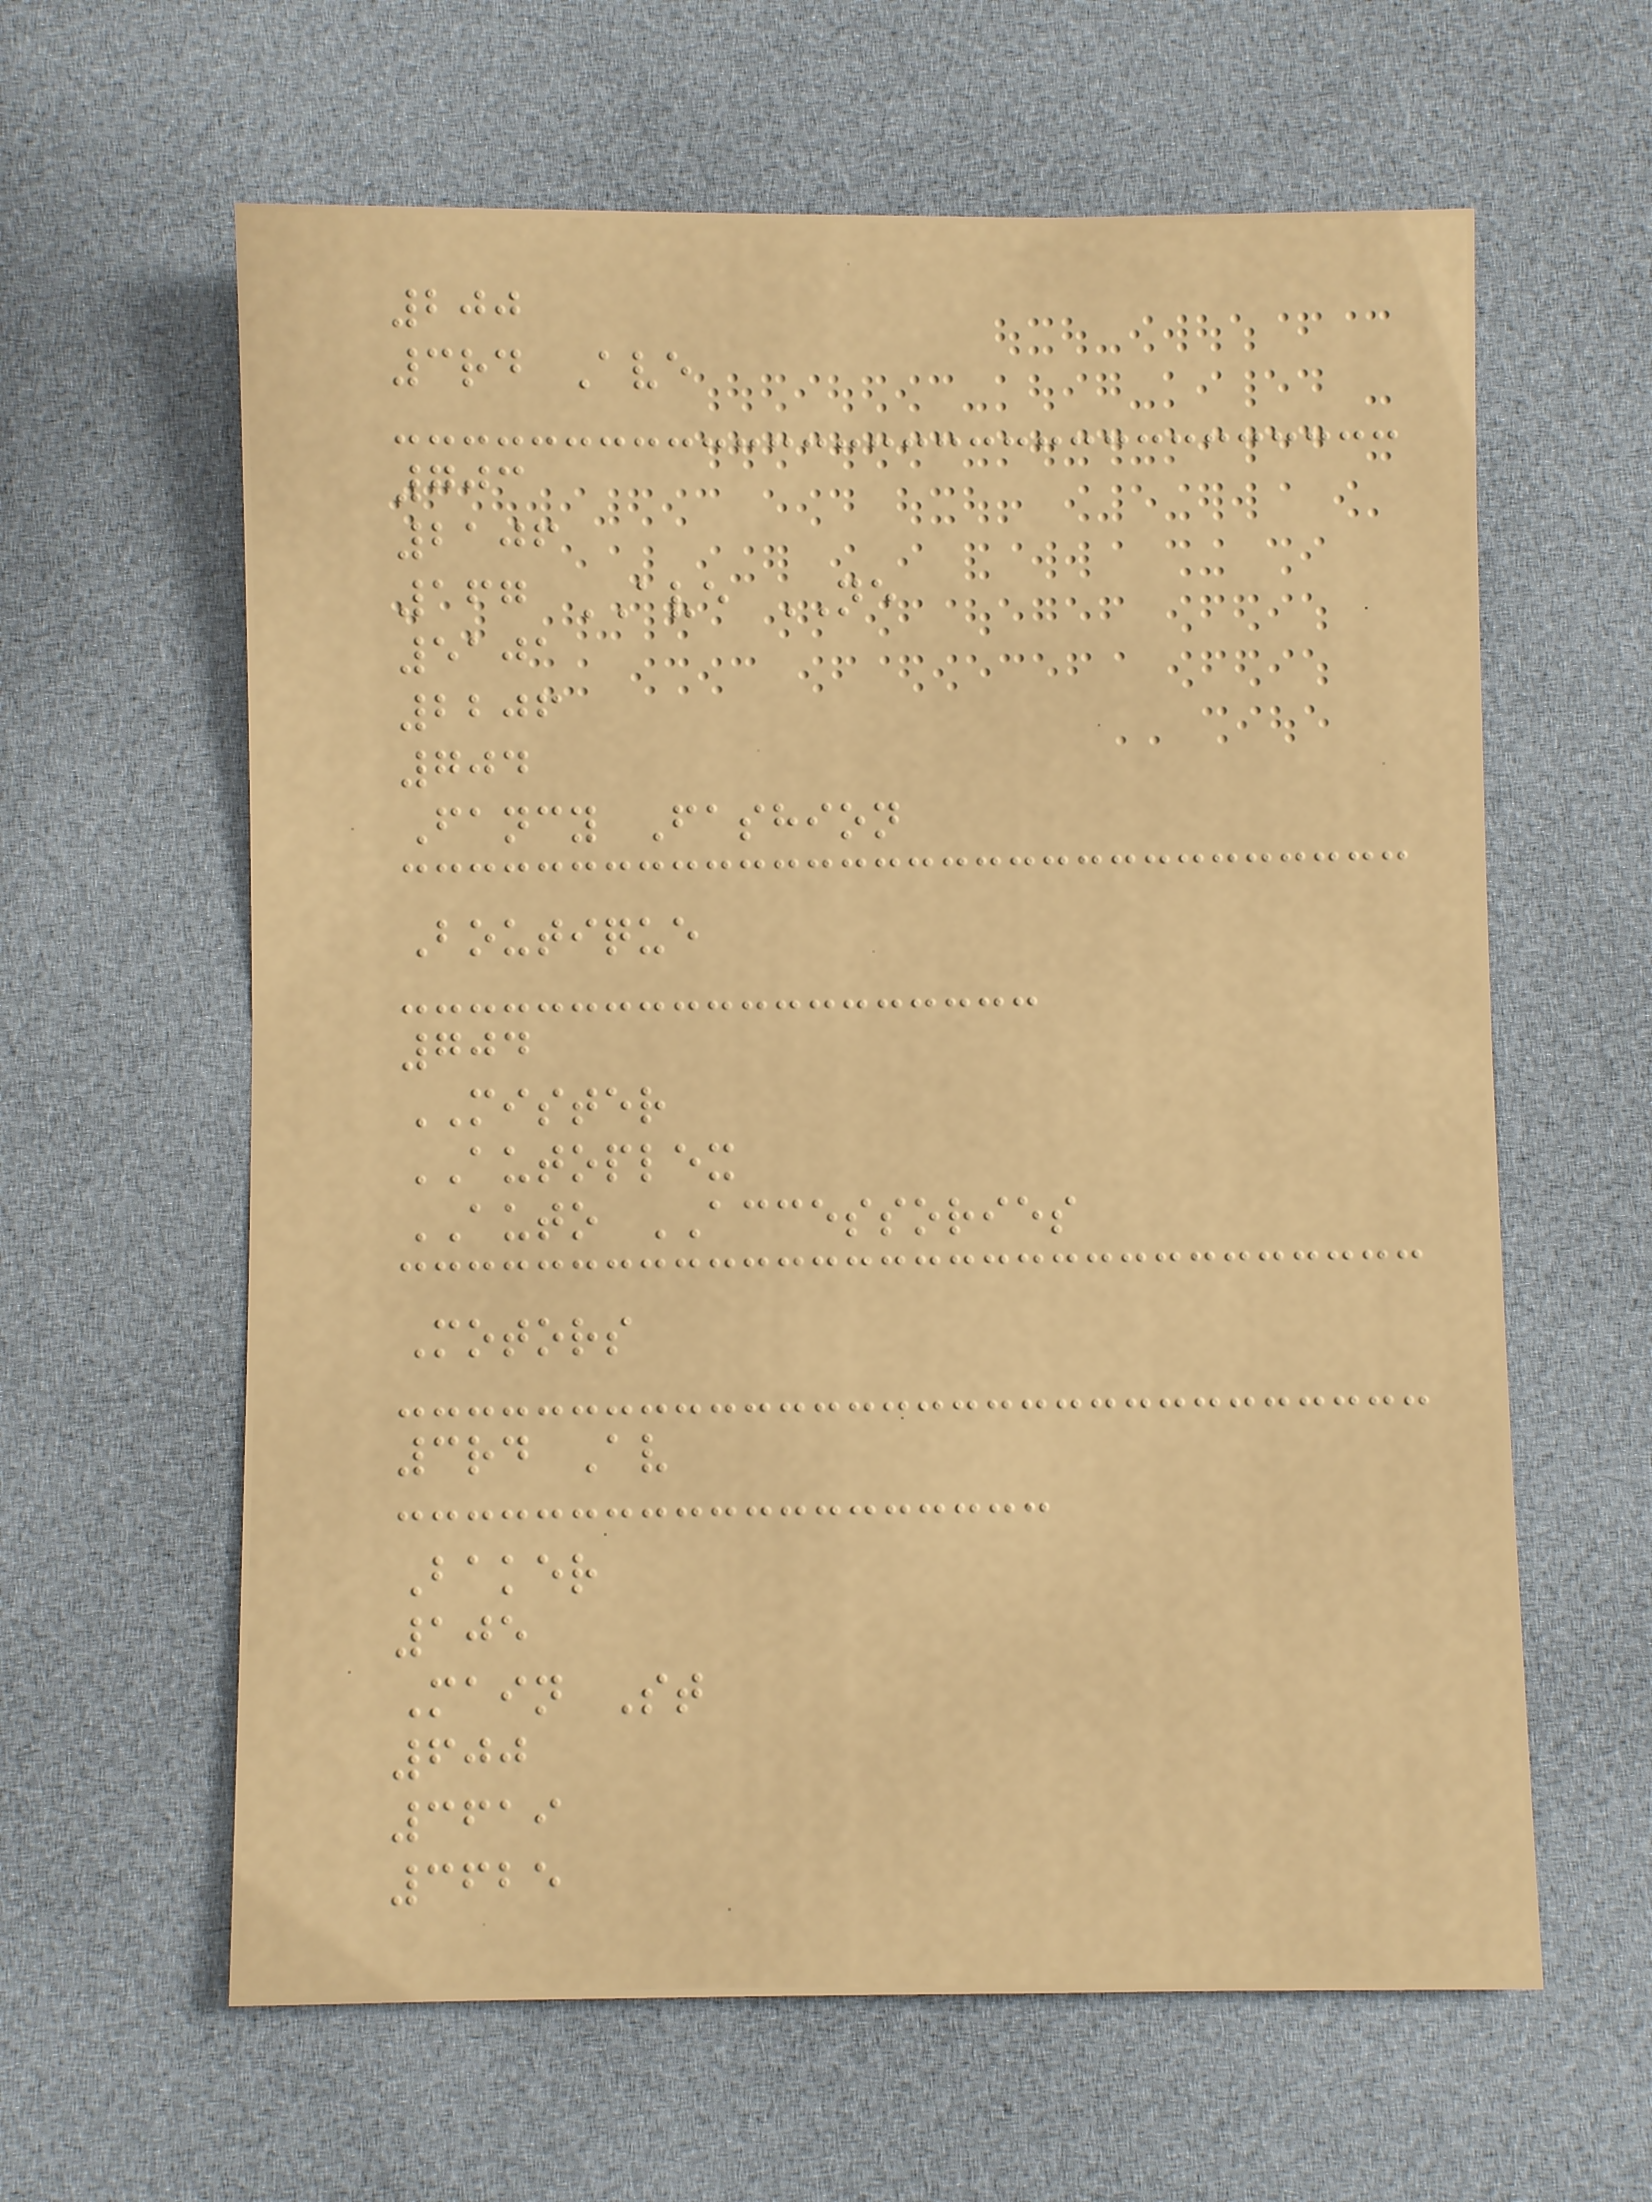200
3rd Ave
703
2106
167 AVE NE
5101
2206
704
Fancy Fashion
Boutique
704
MISTER
AUTOPLEX
AUTO ACCESSORIES
Motors
3rd Av
Baker
105
Main St
600
3619
3625
